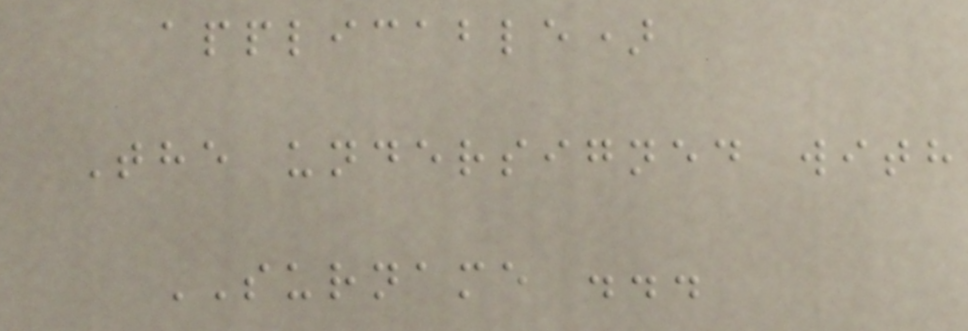applicable)
The undersigned with
SURNAME ...
